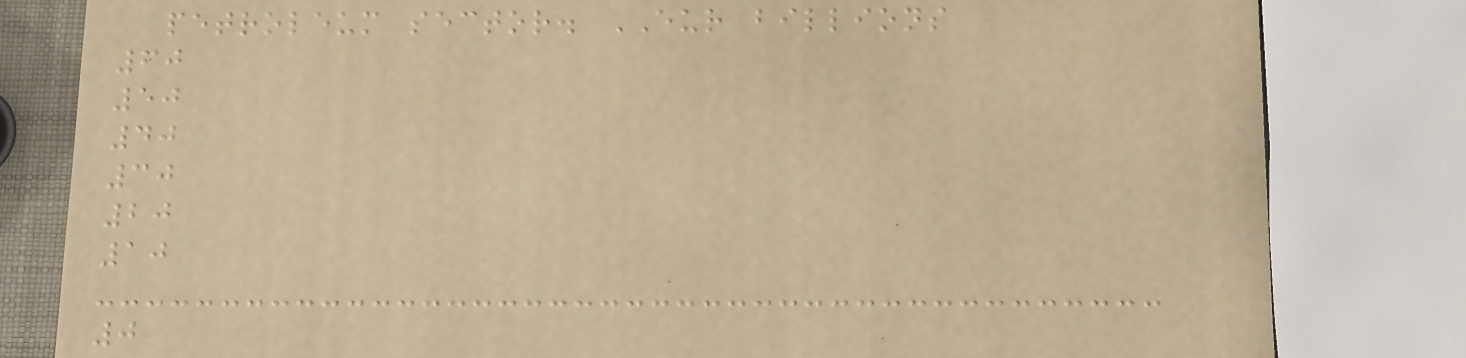petroleum sector. EUR billions
60
50
40
30
20
10
0
